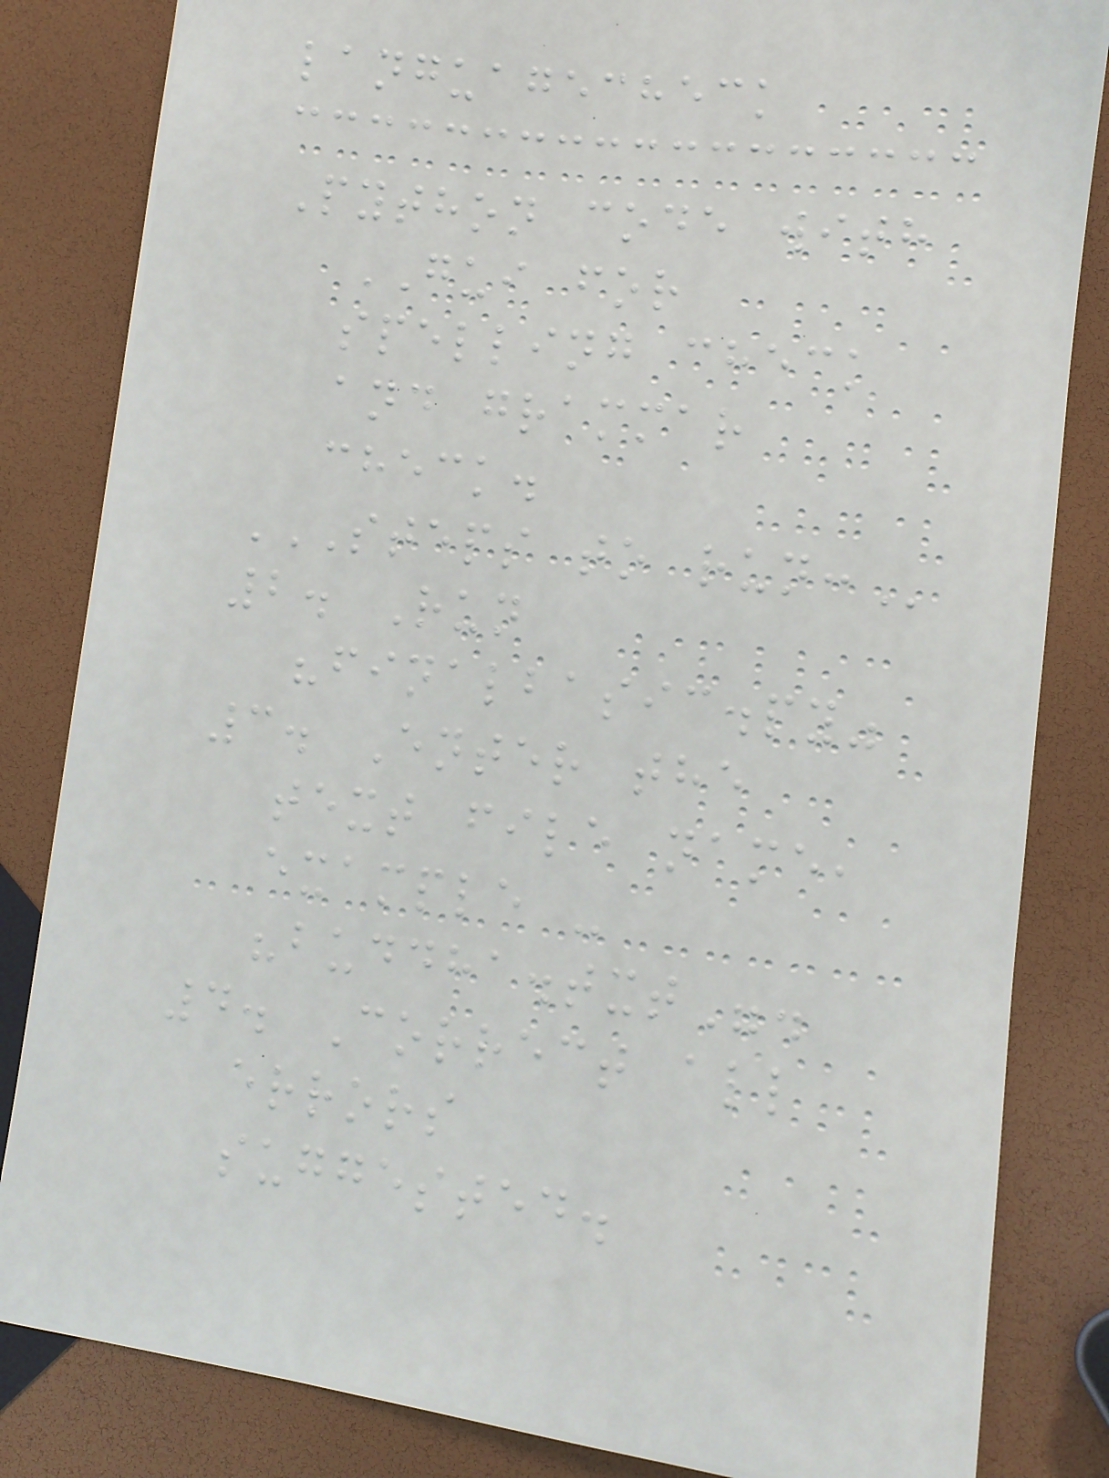languagecheck
Python code with
GUI for
spelling check
and grammar
check.
STEPS TO RUN:
2. Run
"finalbasic.py"
3. Enter the
text file name,
example -
"buddha.txt".
4. Correct all
errors
suggested.
